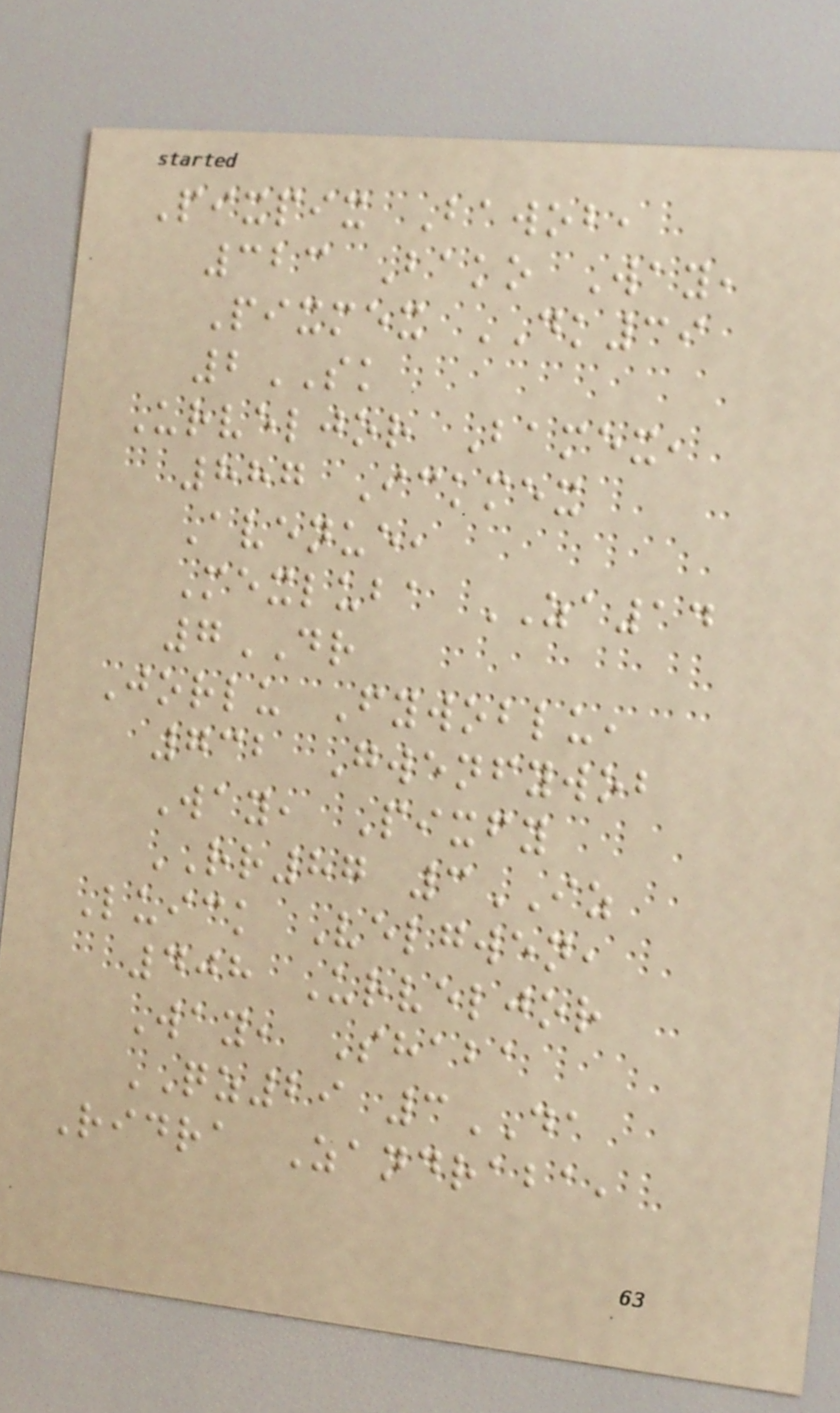Pixpix Bawob,
323 Bako Way,
Pixmex DK39
2SK
Urveljor Bamex,
887 Ickmex
Avenue,
Mexluba ZA14
7DR
Jorlu Fywoblu,
732 Gwenfywob
Way, Pixfy
RR87 3IZ
Luick Velgwen,
408 Urveljor
Way, Shaba
QZ29 3DA
Ridra Zandraba,
